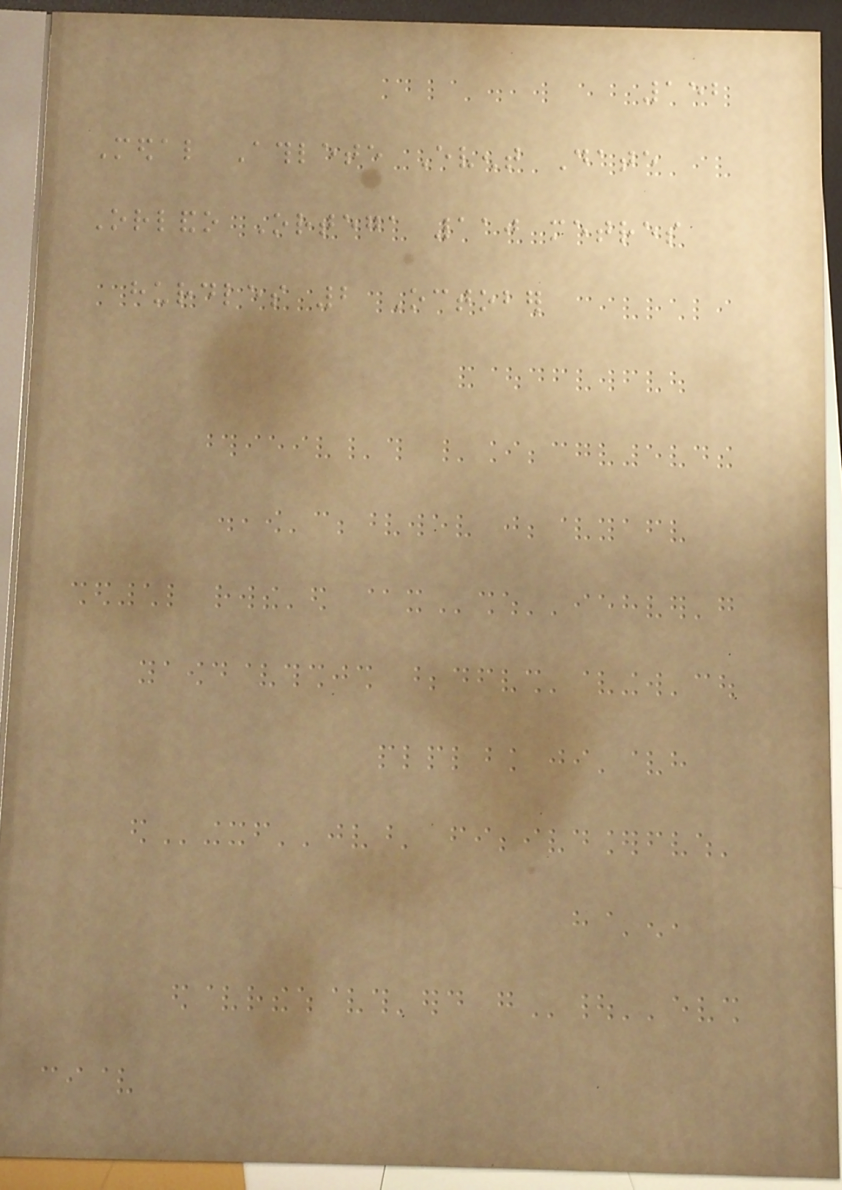152
Medal Athlete Event Date
Orlando Ortega 110 metres
hurdles 2 October
